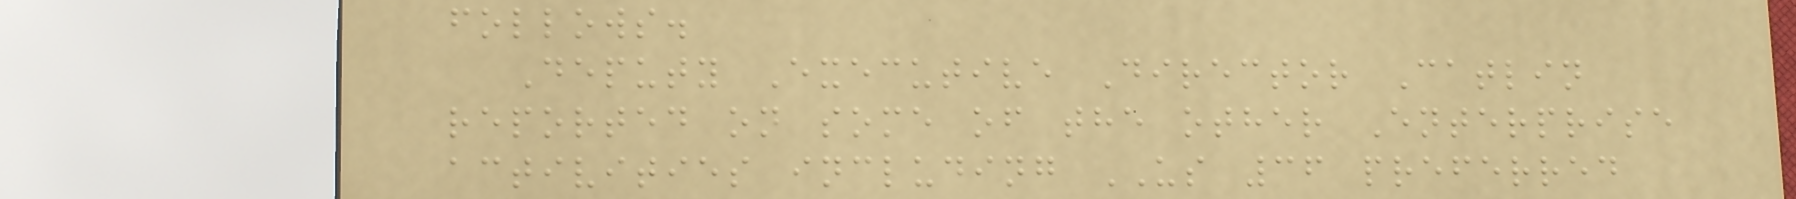follows.
Deputy Executive Director Catlin
reported on some of the other Enterprise
activities including US 36 preferred
